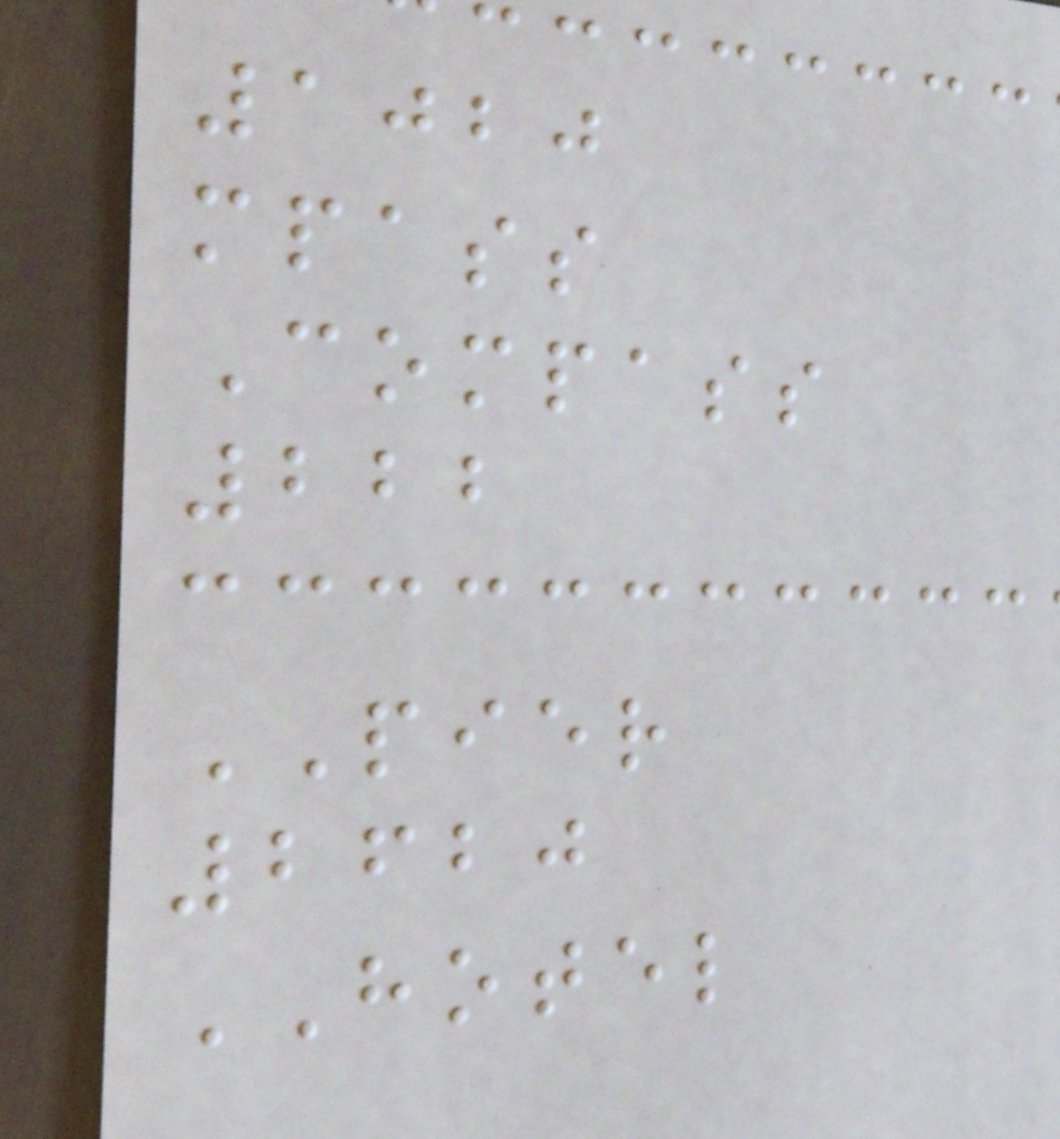1020
mpass
Compass
222
PIER
2620
HOTEL
